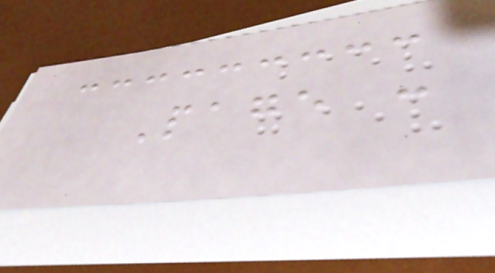Page :
